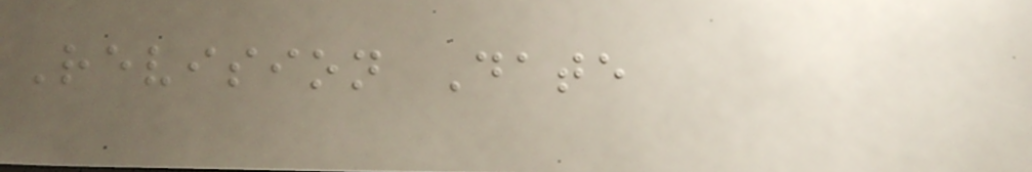Revision Date
